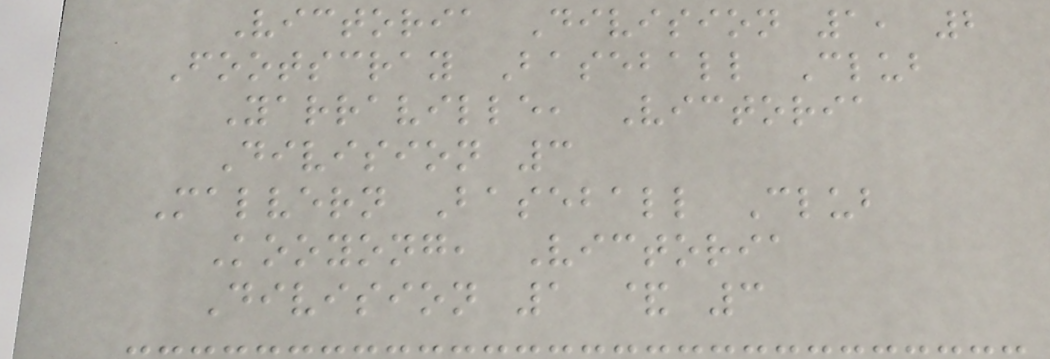Victoria Division 1, 2
Footscray Baseball Club
Yarraville, Victoria
Division 3
Malvern Baseball Club
Kooyong, Victoria
Division 1 & 3
